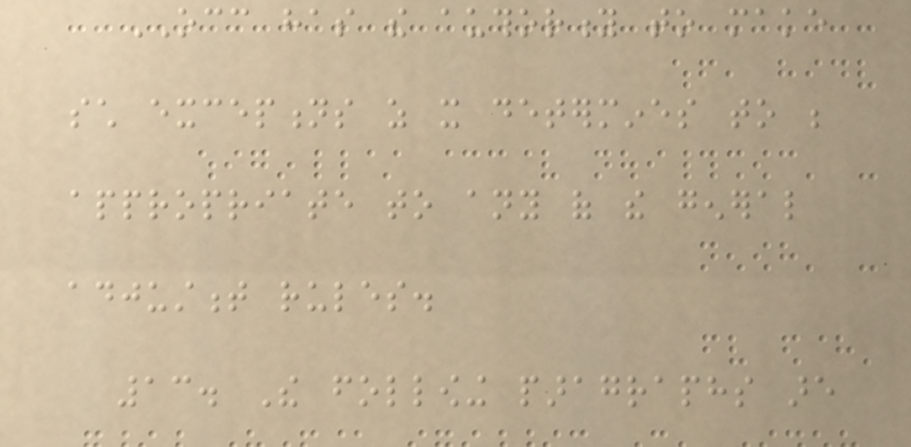OCC has the authority to make
such exceptions as it determines to be
appropriate to any of the general
adjustment rules.
13. The following paragraphs are
